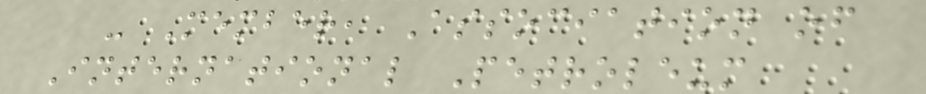- Member, Association of
International Petroleum
